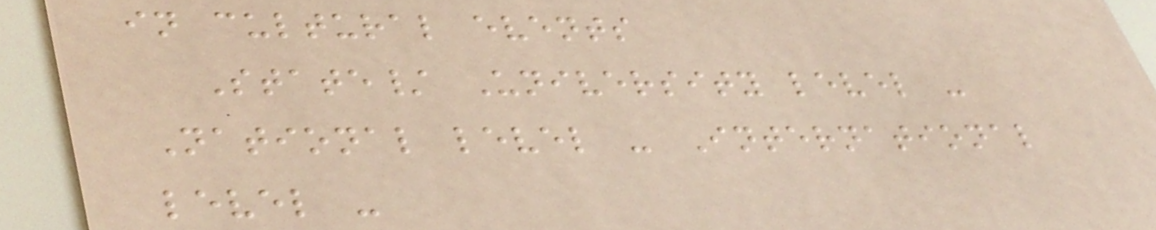in cultural events
State/ University level -
National level - International
level -
